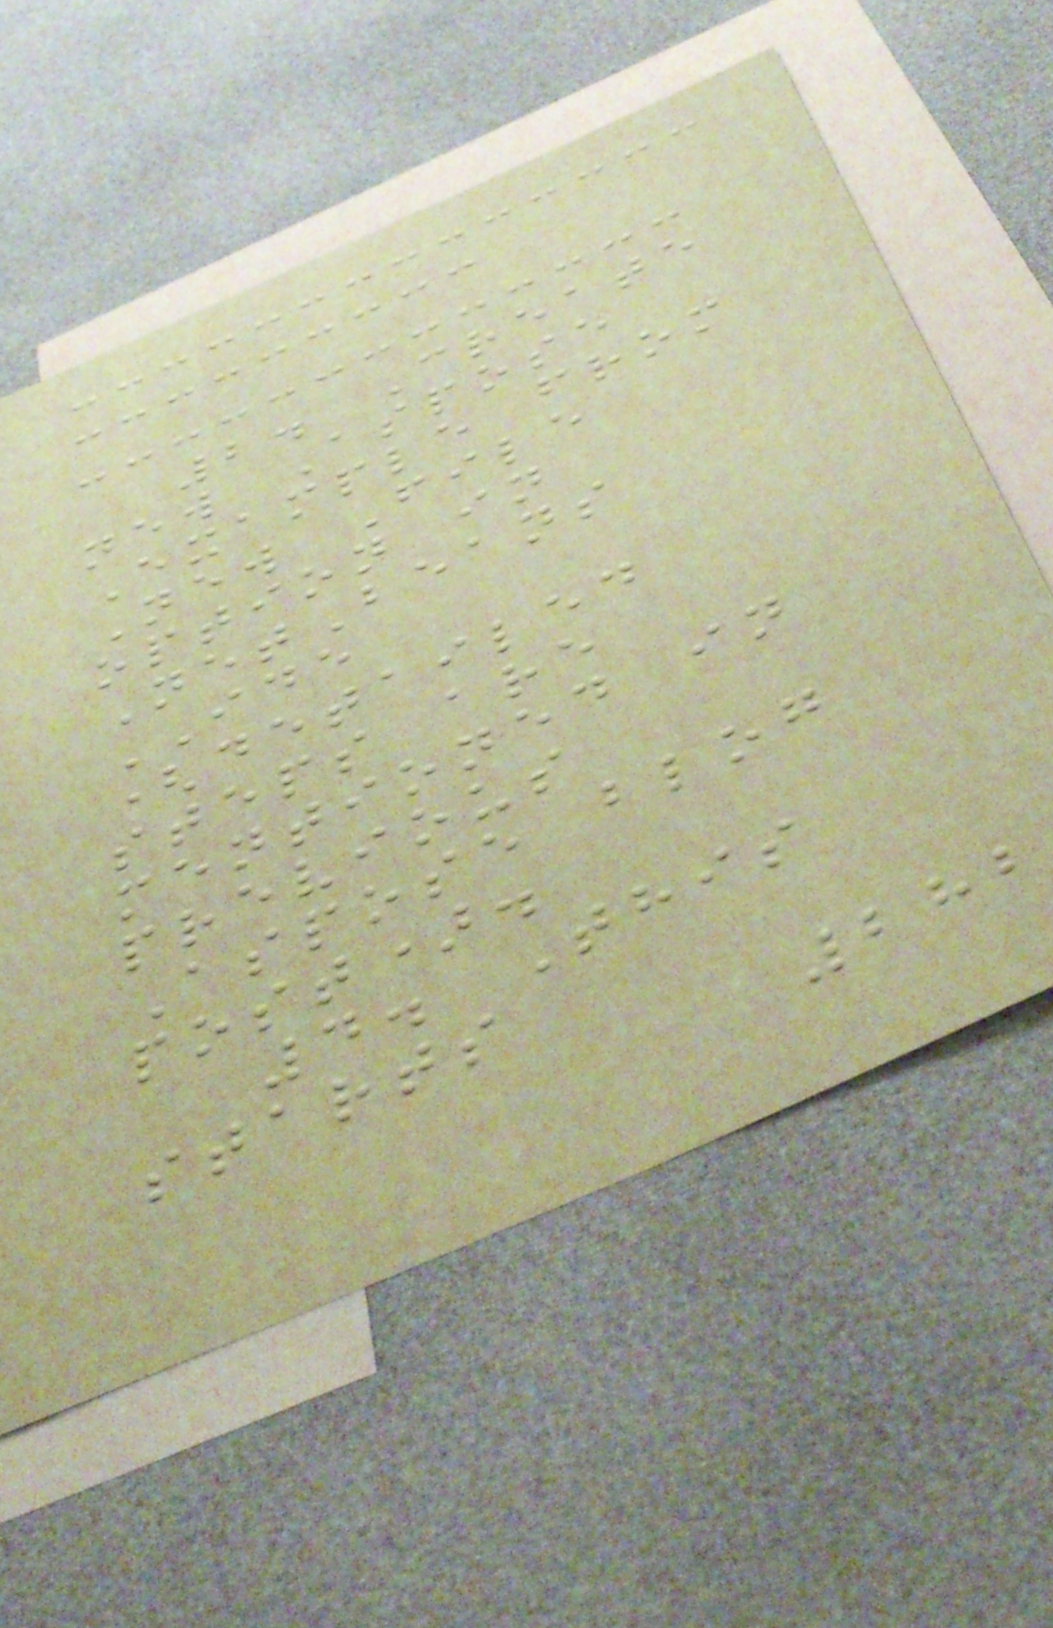2. Create
new Aspose
Example from
New File
option in
NetBeans
IDE
(detailed
steps are
mentioned in
previous
Aspose blog
post).
4. This
starts
282
